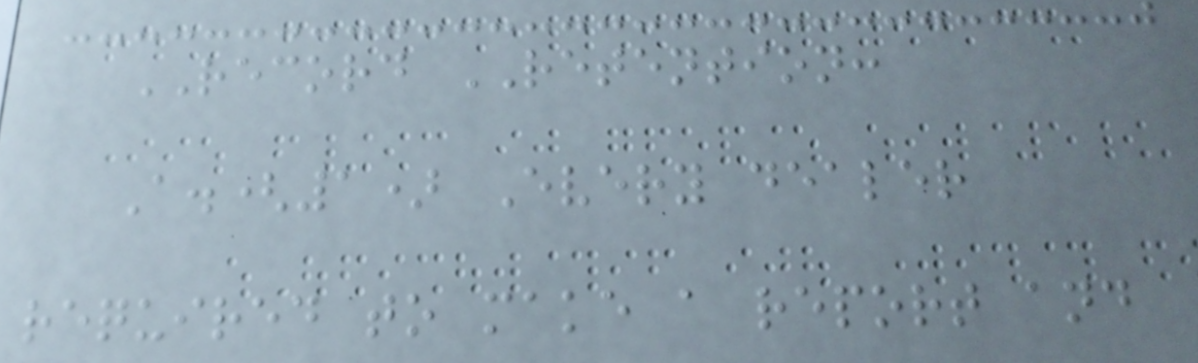RECORD RETENTION:
A.(1) Every dealer
required to make a report and
